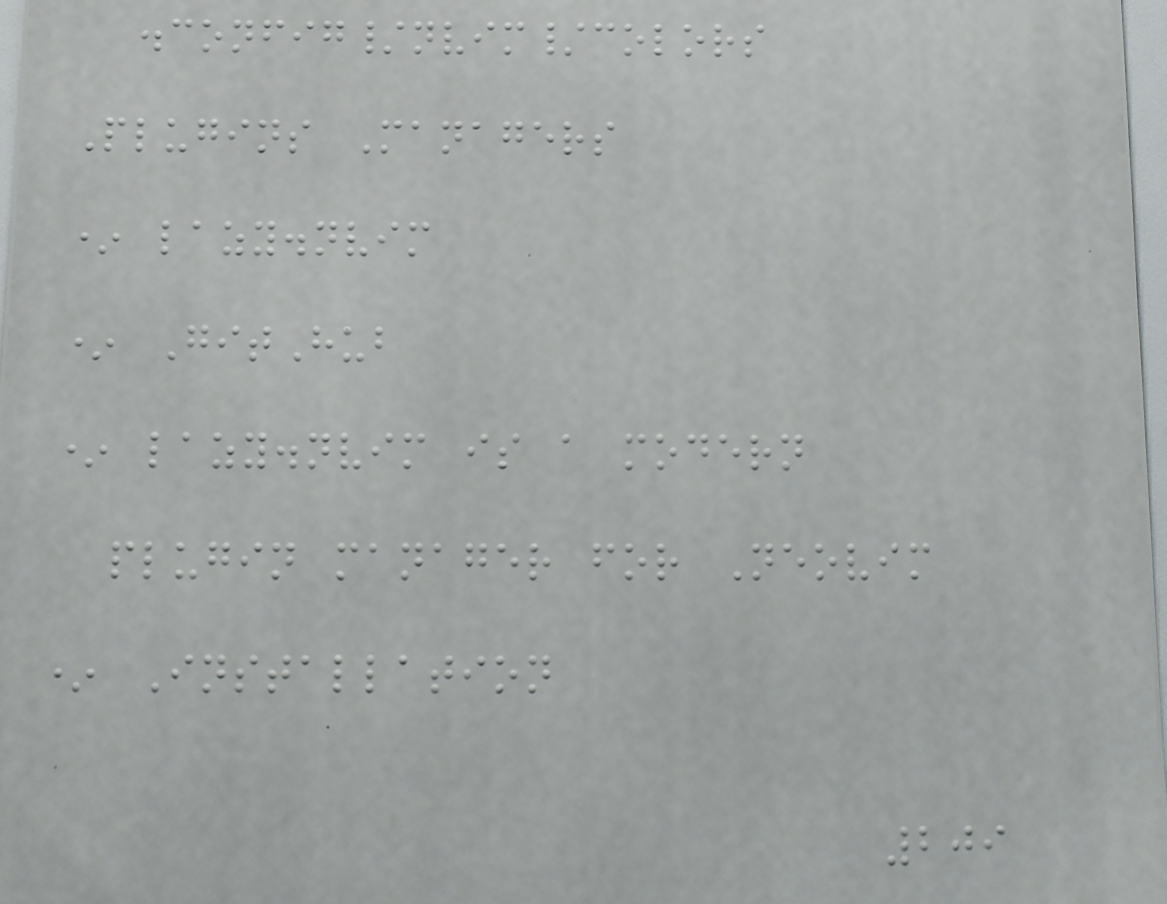.config/nvim/colors
Plugins Managers
* lazy.nvim
* GitHub
* lazy.nvim is a modern
plugin manager for Neovim
* Installation
209
